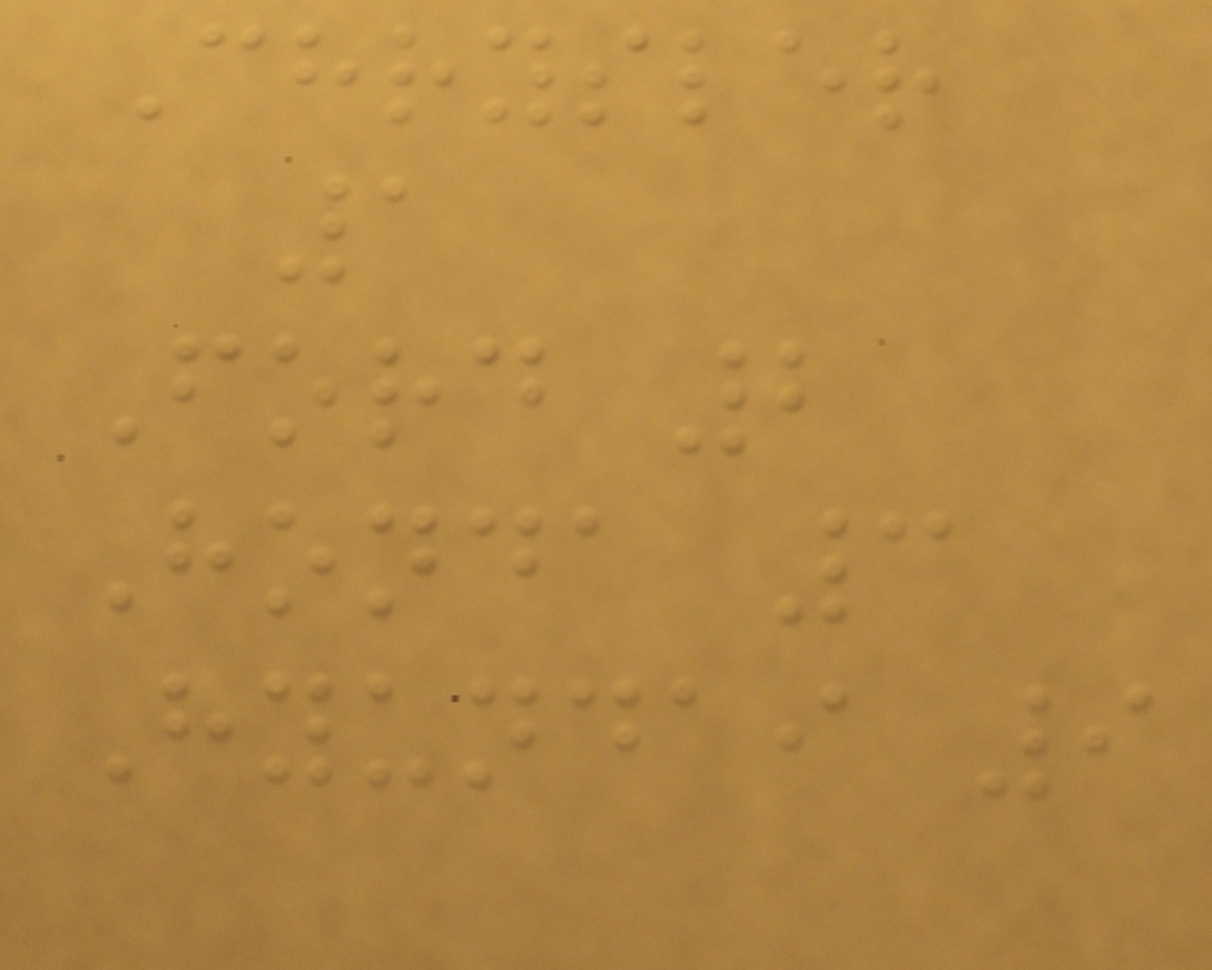Chrysler
1
Ford 2
Honda 3
Hyundai 9
